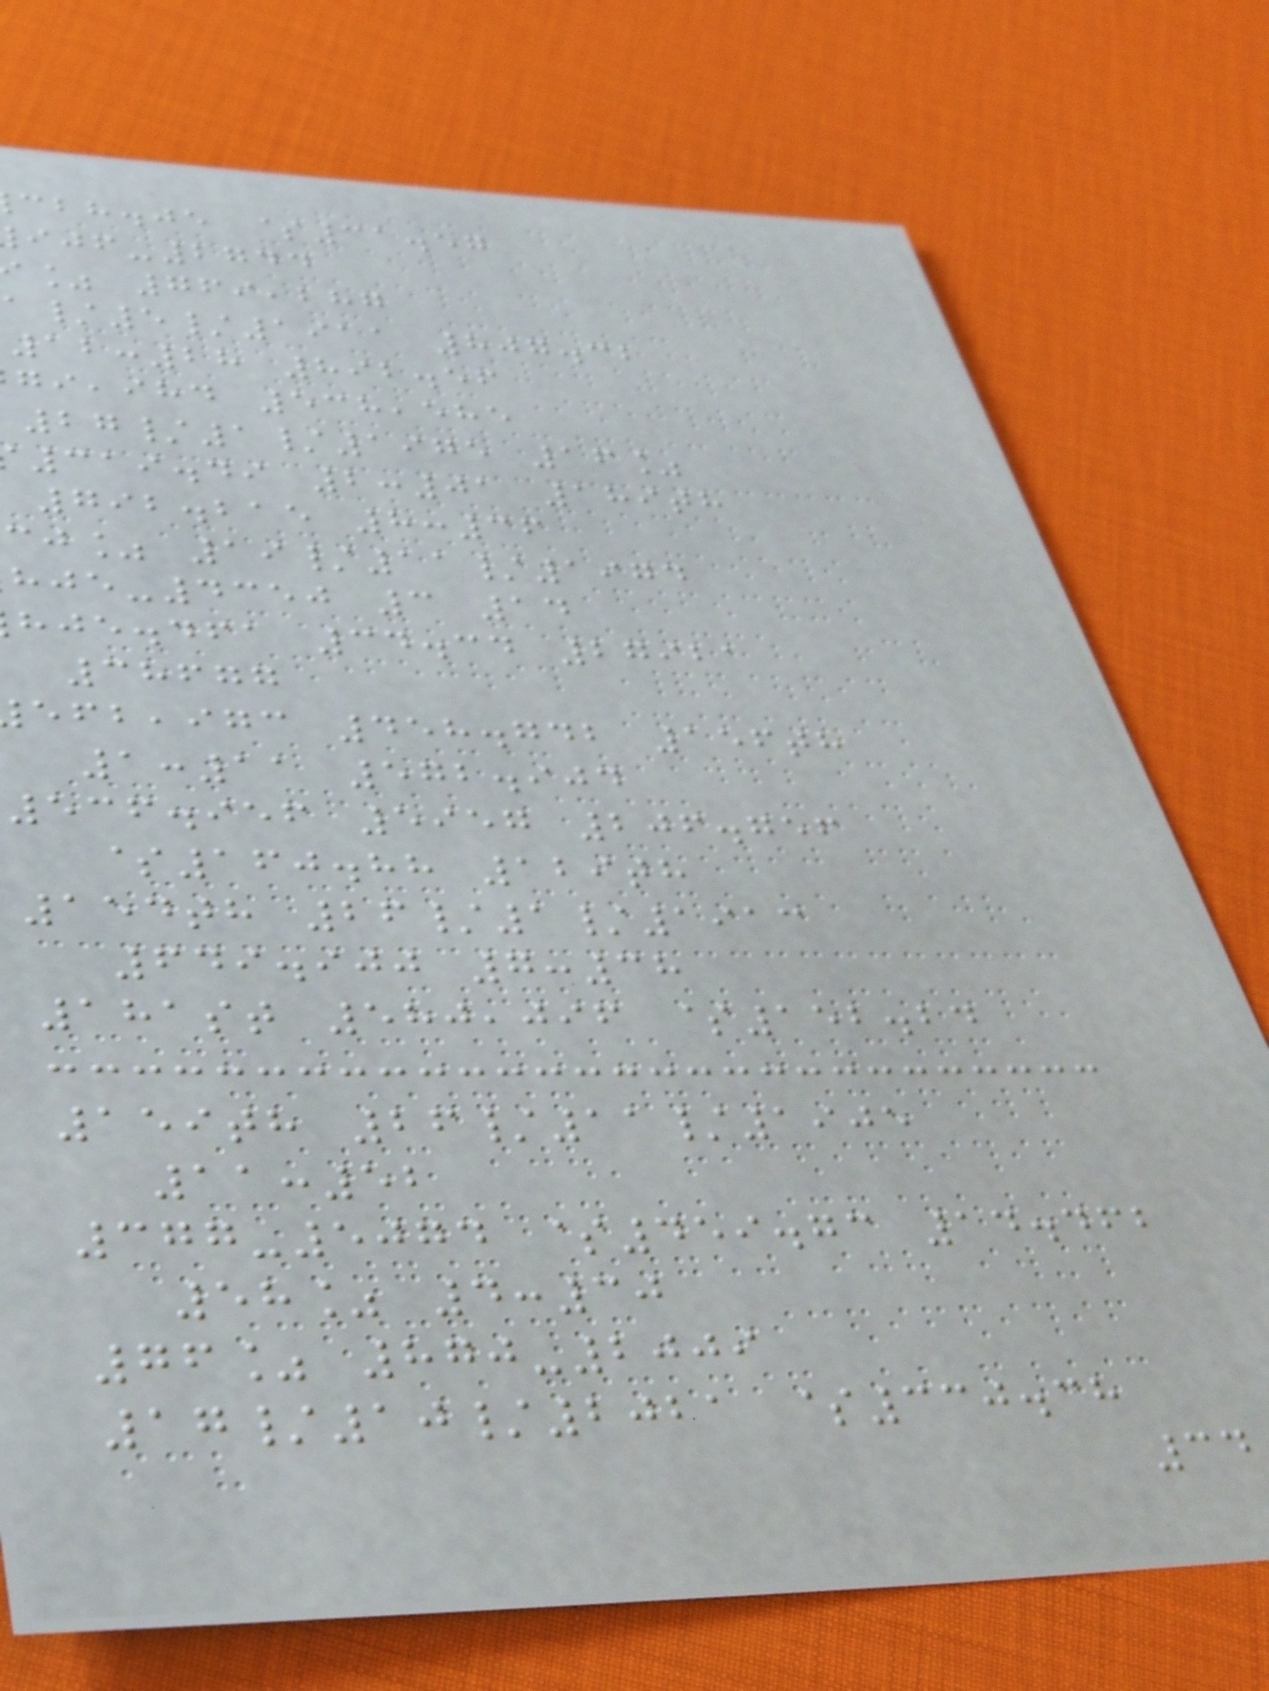cbh.je $31.57
-2744
% 769,287
/5/1911 807.32
12:28 892.56
,ihd 538,585
27/1/1975 16%
319.49 2:01 189th
792.215 8:36
cj% 19/11/1974
-4350 3 14
hje.dfa 34.34 27921
38677
,igc 458.742 156th
1:11 572.904
536.956 5957 206.756
$160.88 129th
154th 26/1/1913
649.900 7:38
181st 580,096 $152.24
159th 26/11/1905
11:52
377-5074 $459.73 14.462
58% 4:30
76% 870-2009
17/10/2021 $330.38
34
